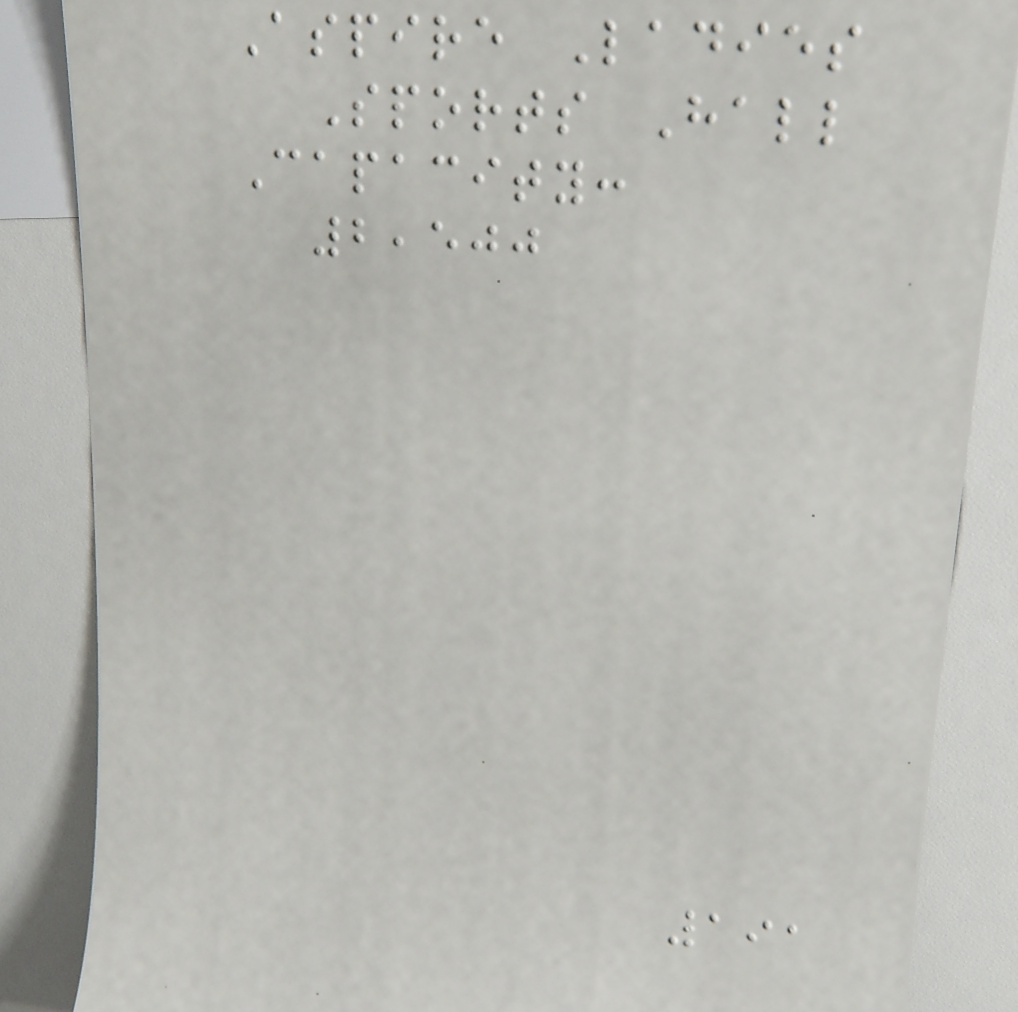Aspire Ladies
Sports Hall
Capacity:
2,500
191
